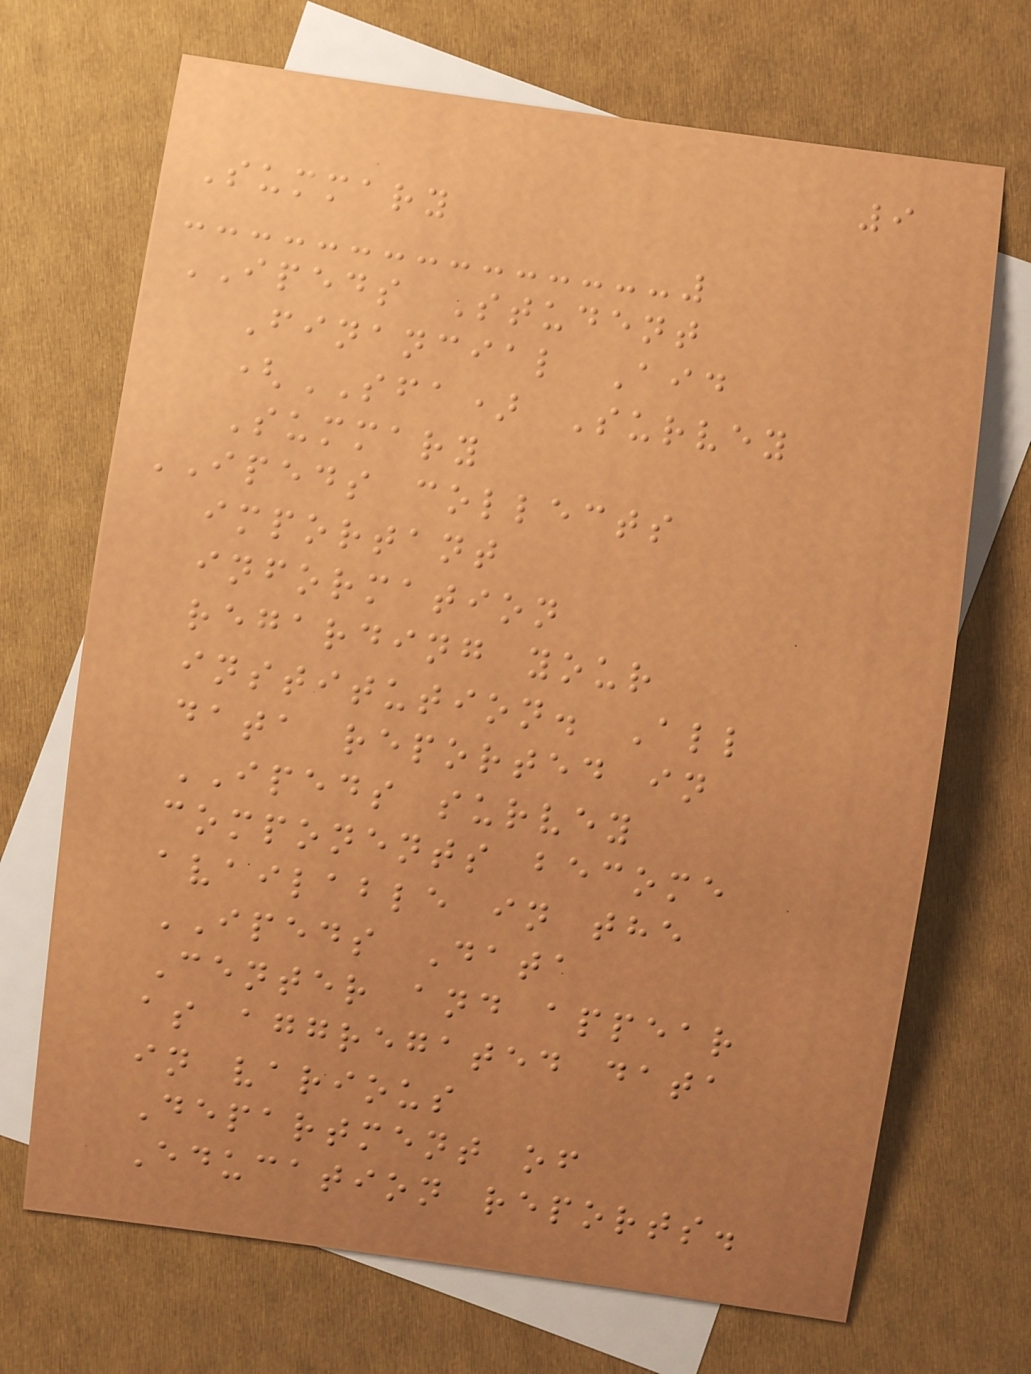9
Summary
IPEDS Student
Financial Aid
(SFA) Survey
Summary
IPEDS collects
important
information
regarding your
institution. All
data reported in
IPEDS survey
components become
available in the
IPEDS Data
Center and appear
as aggregated data
in various
Department of
Education reports.
